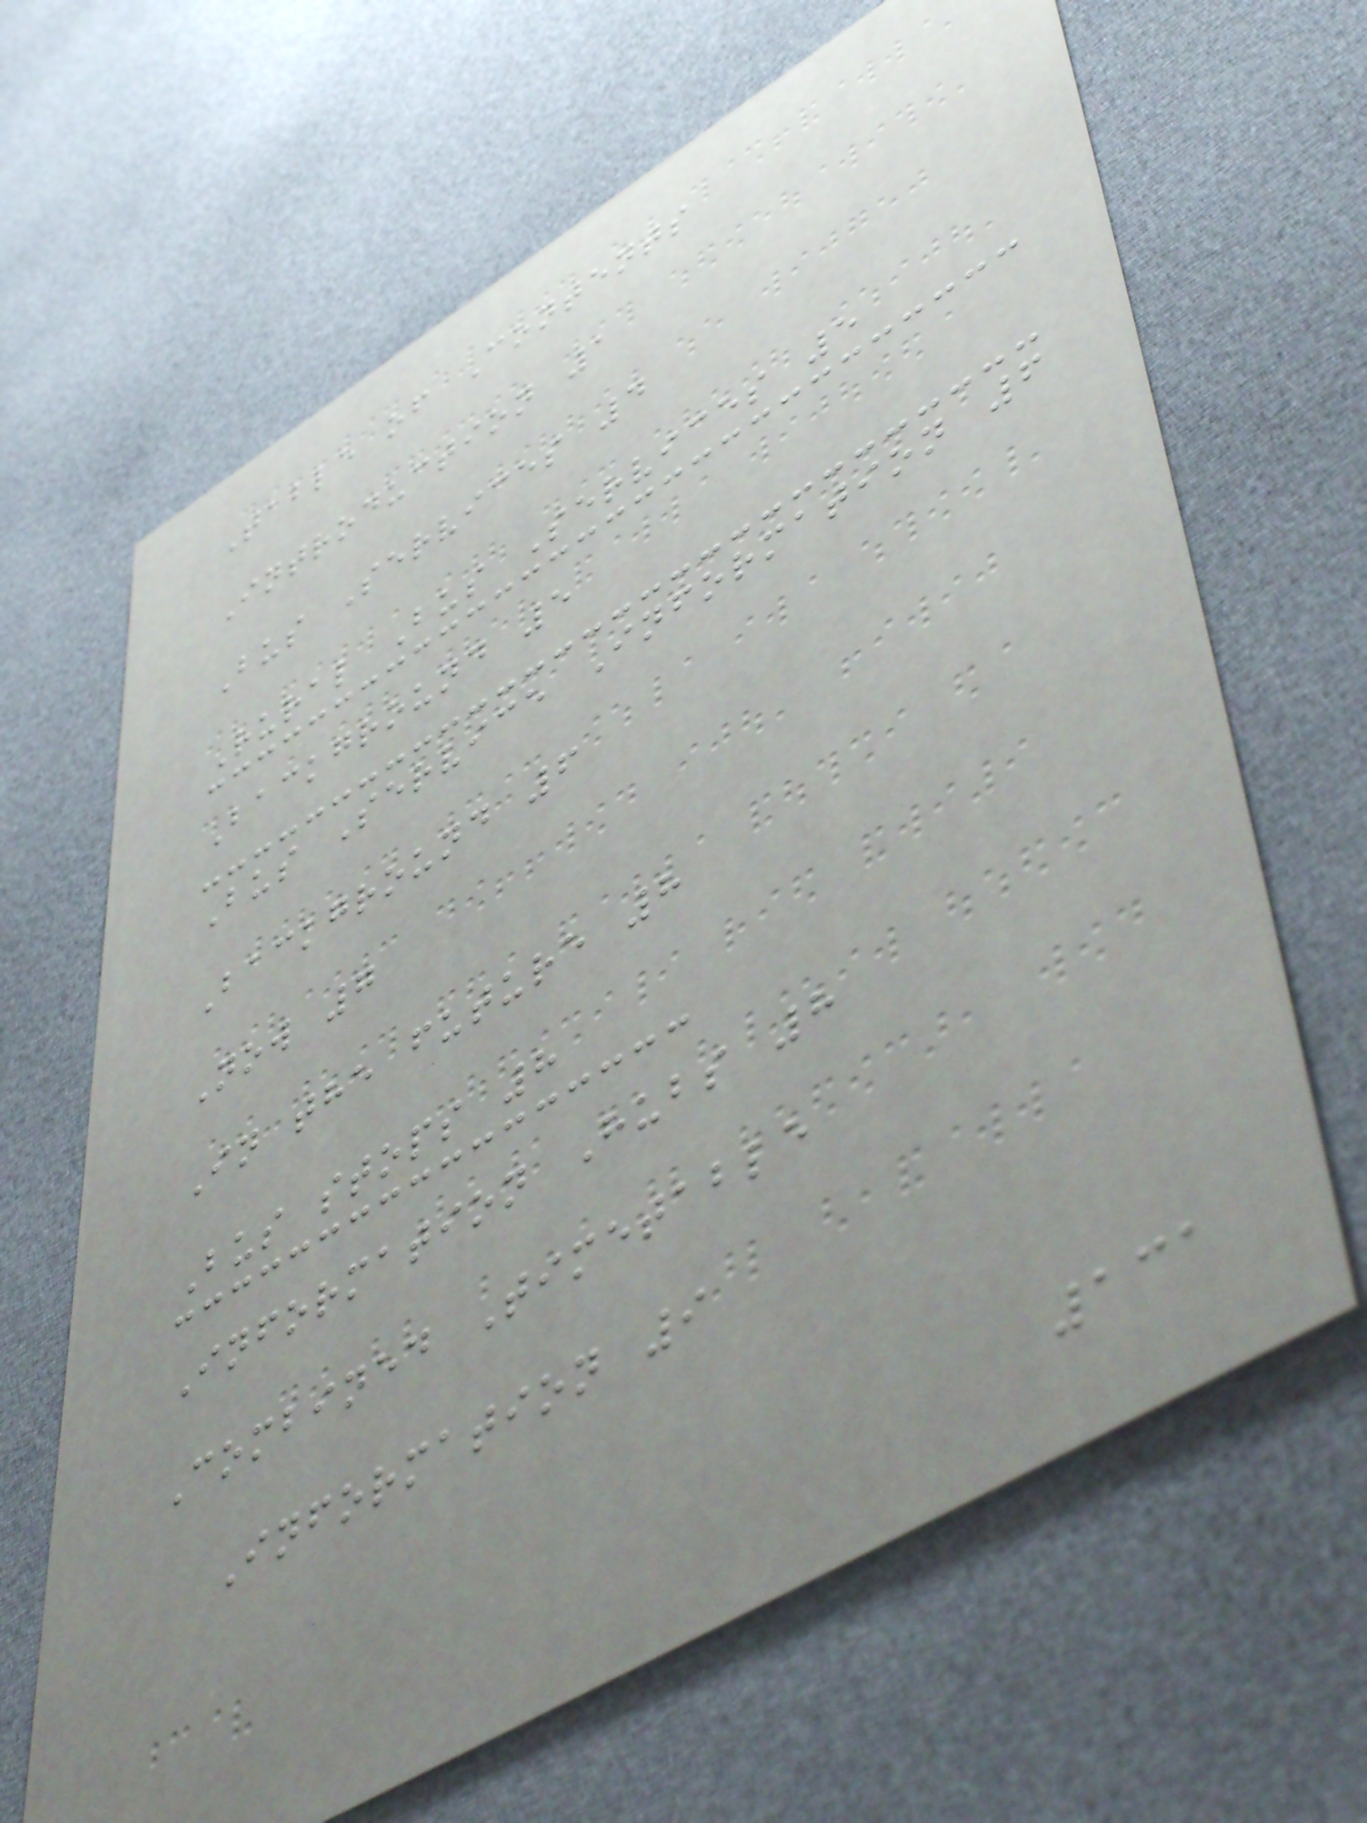Table of Contents
Introduction 1
Bus Services 4
Rural Bus Services 5
Background 5
Bus Service Information 6
Background 6
Now 7
In the future 8
Bus stops 8
Information Hubs 8
Combined Timetable
Information 9
131
